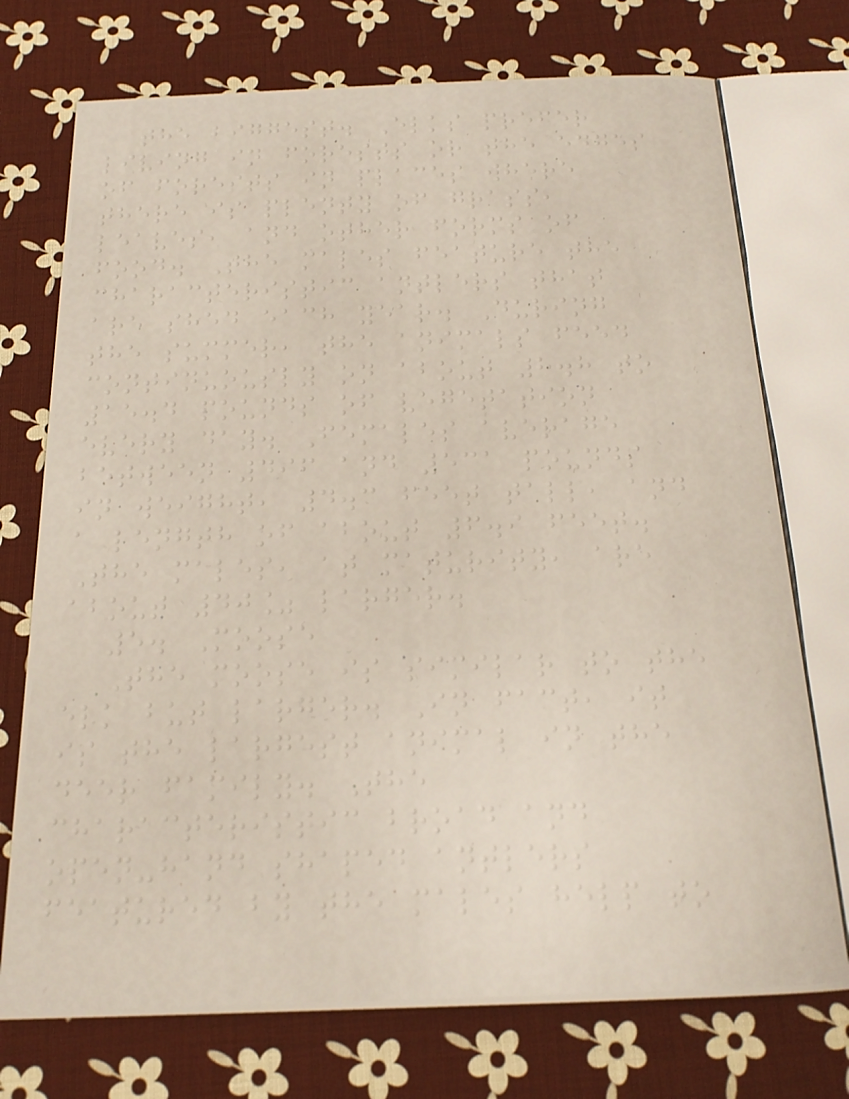the biggest. Elks prefer
living in forests or the edges
of forests in places where
there is plenty of grass,
leaves, and other forms of
food. The males feature the
characteristic antlers that
are shed each year. During
the summer, the animals feed
continuously on about 8.8 to
15.4 pounds of vegetation
every day. Females average
between 496 and 531 pounds
in weight, 4.3 feet tall, and
a length of about 6.9 feet.
The males, at maturity, are
about 40% larger.
5. Moose
The moose is similar to the
elk but larger. In fact, it
is the largest animal in the
deer family. The
characteristic broad and
open-hand shaped antlers
featured by the males help to
